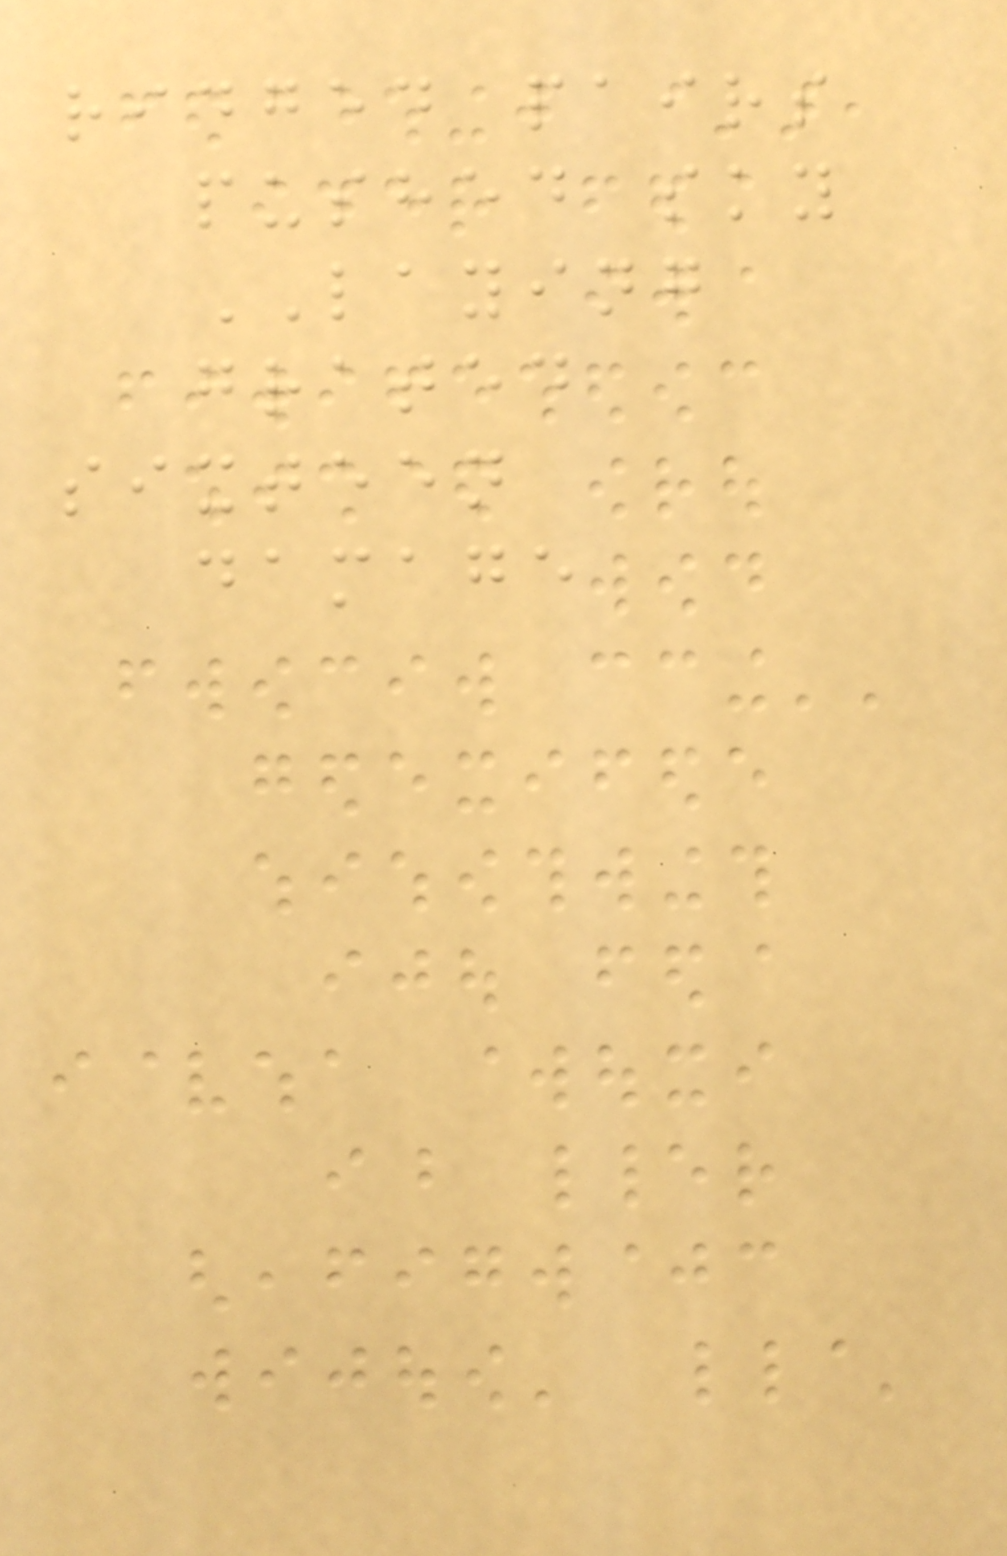ridged pairs
pushed sky
LAYING
grated
sixteen
damage
